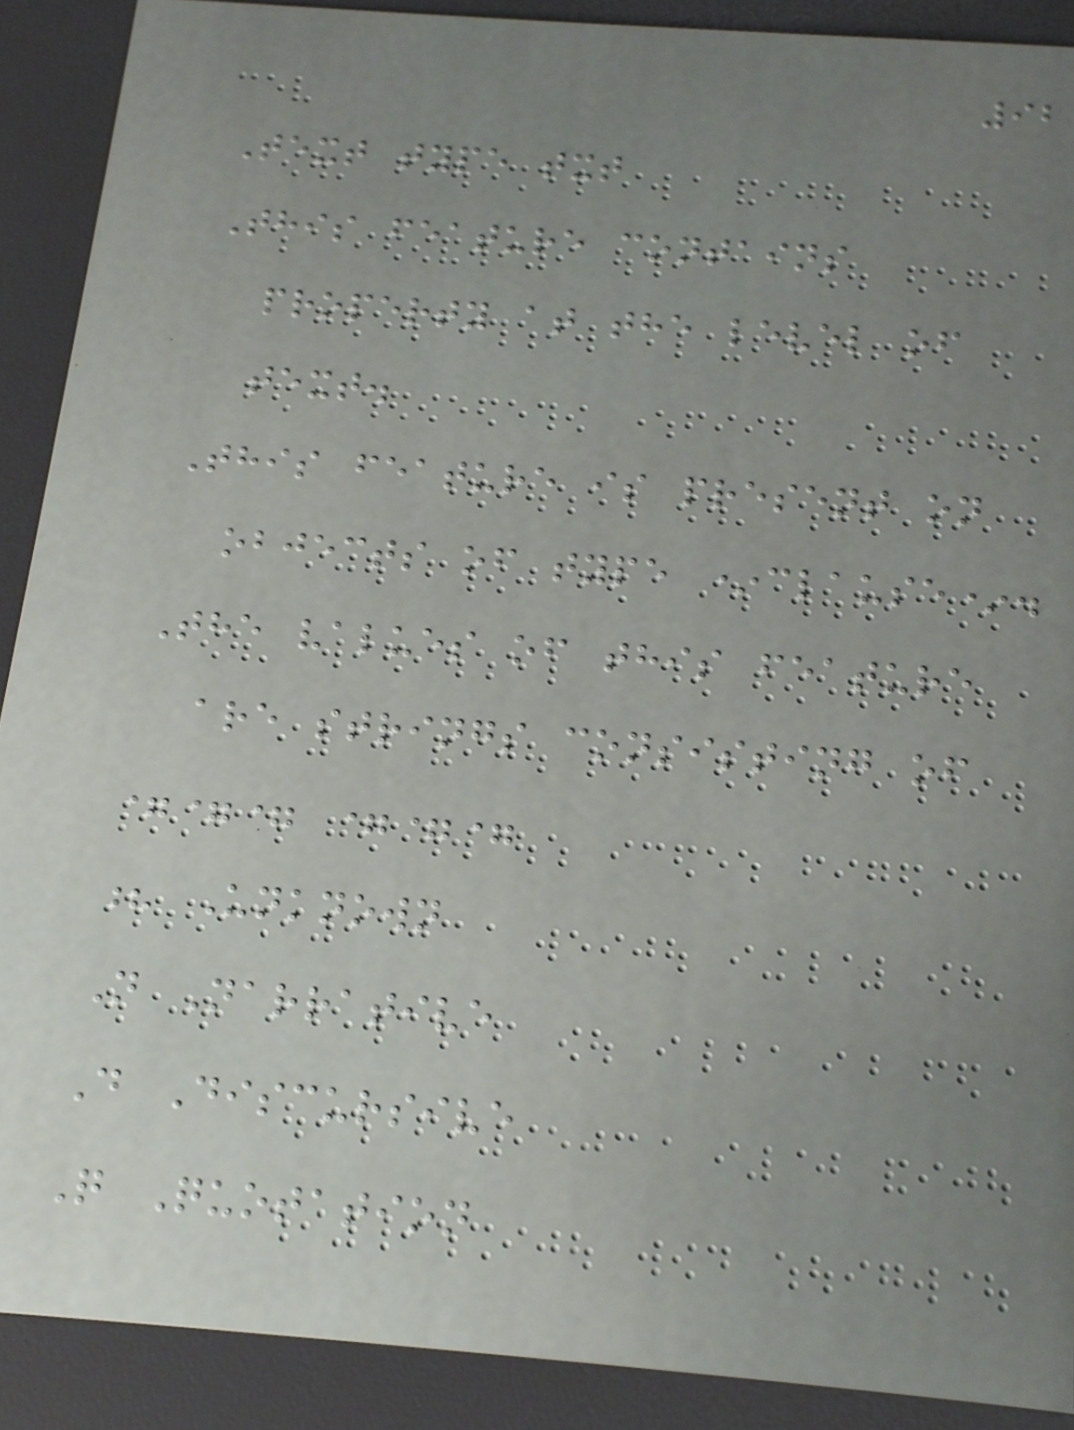92
Text type txt
This feature contains
property at the level of
text.
This feature is present on
objects of type *clause*.
The values of this feature
are strings consisting of
=== ===
? Unknown
N Narrative
D Discursive
Q Quotation
